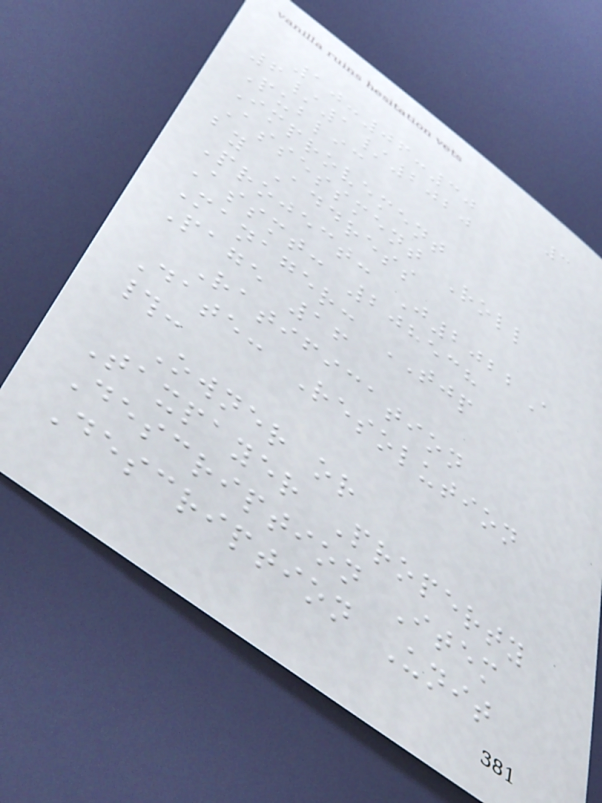3
10:06:30
6/1/2020
Public
Improvement
Assessment Roll
by Address
Project: J2022A
Assmt: 208538
Manager: TJP
Page 16
Ratification
Date: Resolution
#:
Owner or
Taxpayer Property
Description Item
Description Unit
